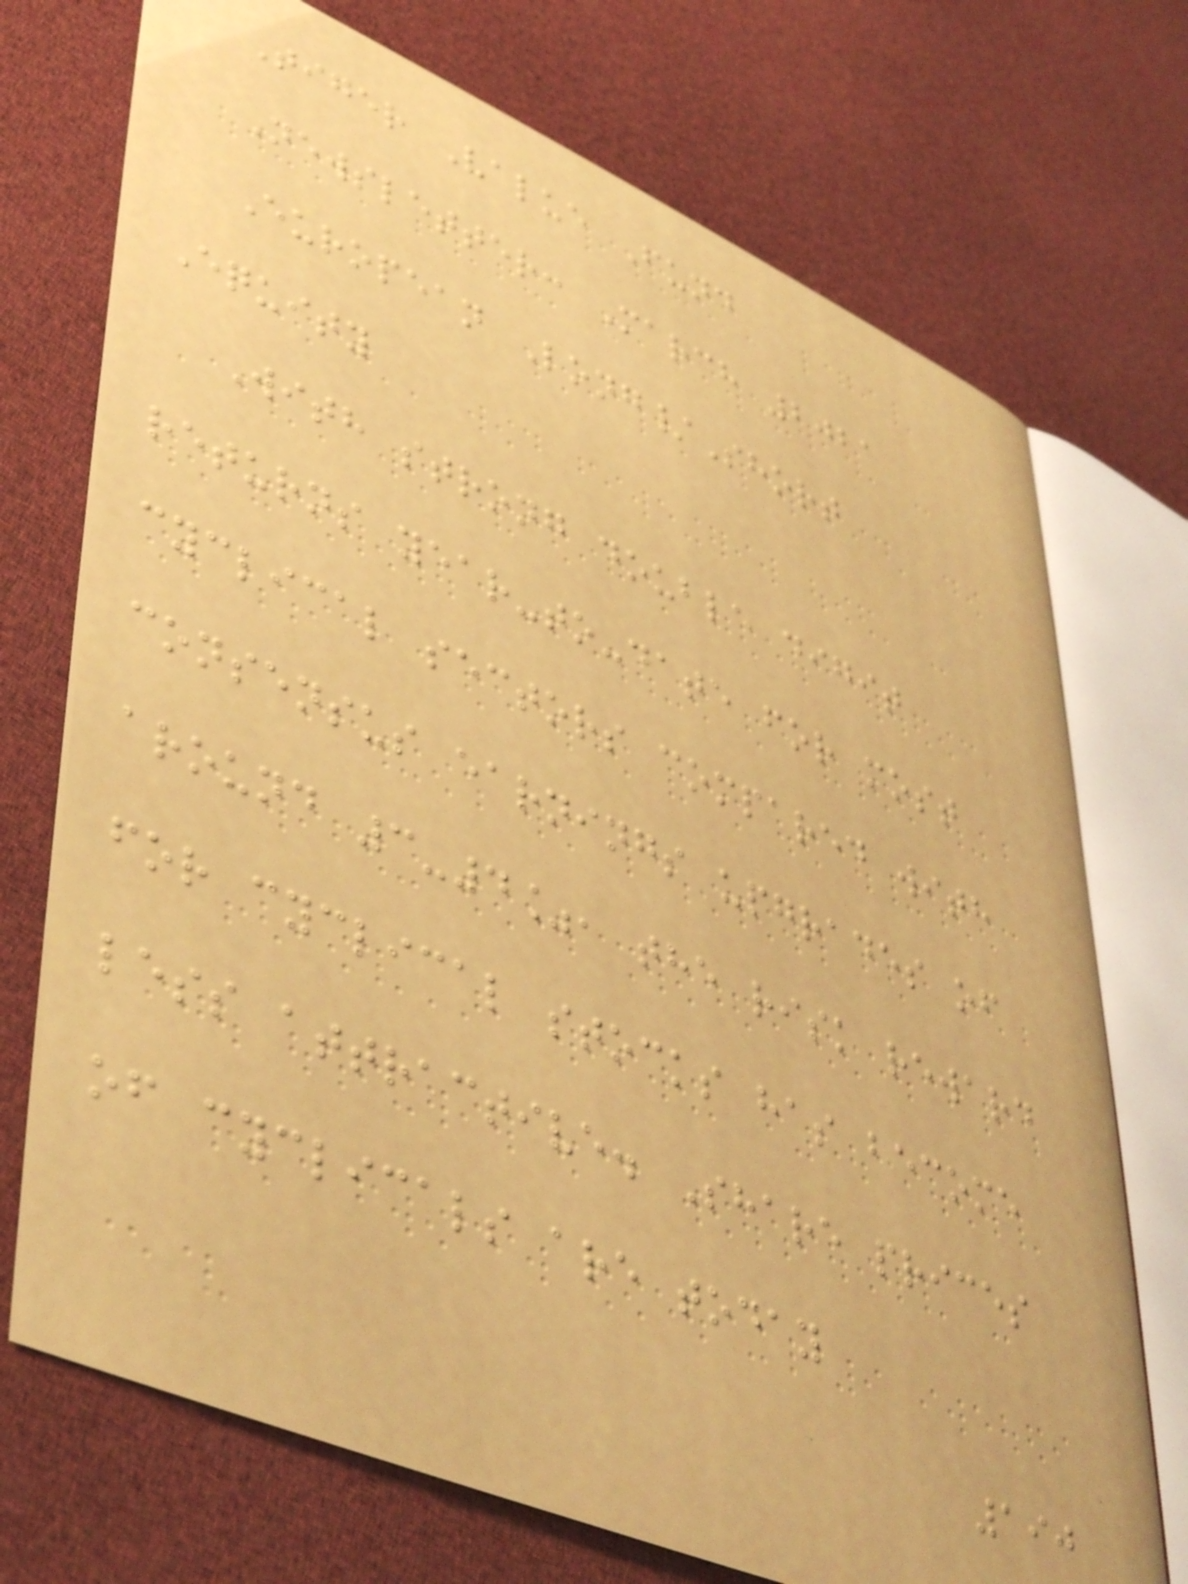Tiger Value Fund
Newsletter: March 2021
European Long/Short
Equity
With strong double digit
returns year-to-date for most
cyclical sectors compared with
consensus earnings upgrades of
around 3-4%, the risk reward
for cyclical stocks has become
less attractive. Share prices
of cyclicals are today
190
